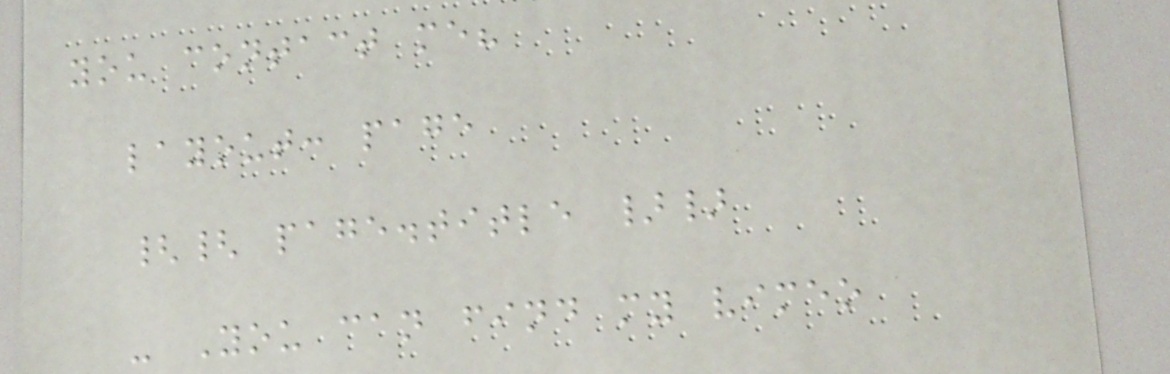you contact me?
layout: page
{{ page.title }}
- You can find my vimeo
